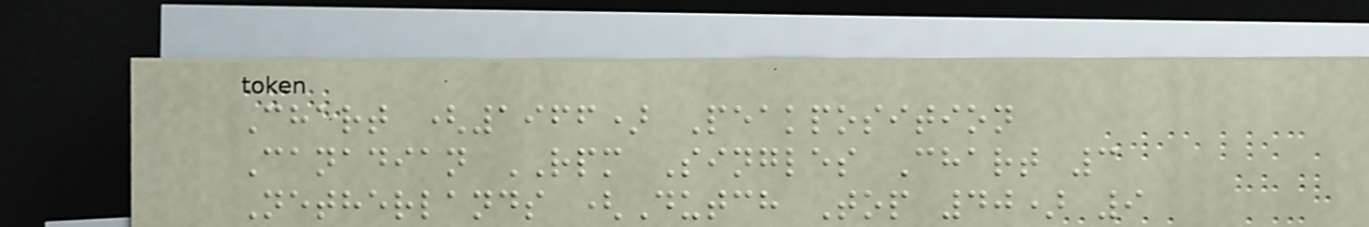Chart (1966) Peakposition
Canadian RPM Singles Chart 3
Netherlands (Dutch Top 40) 9
